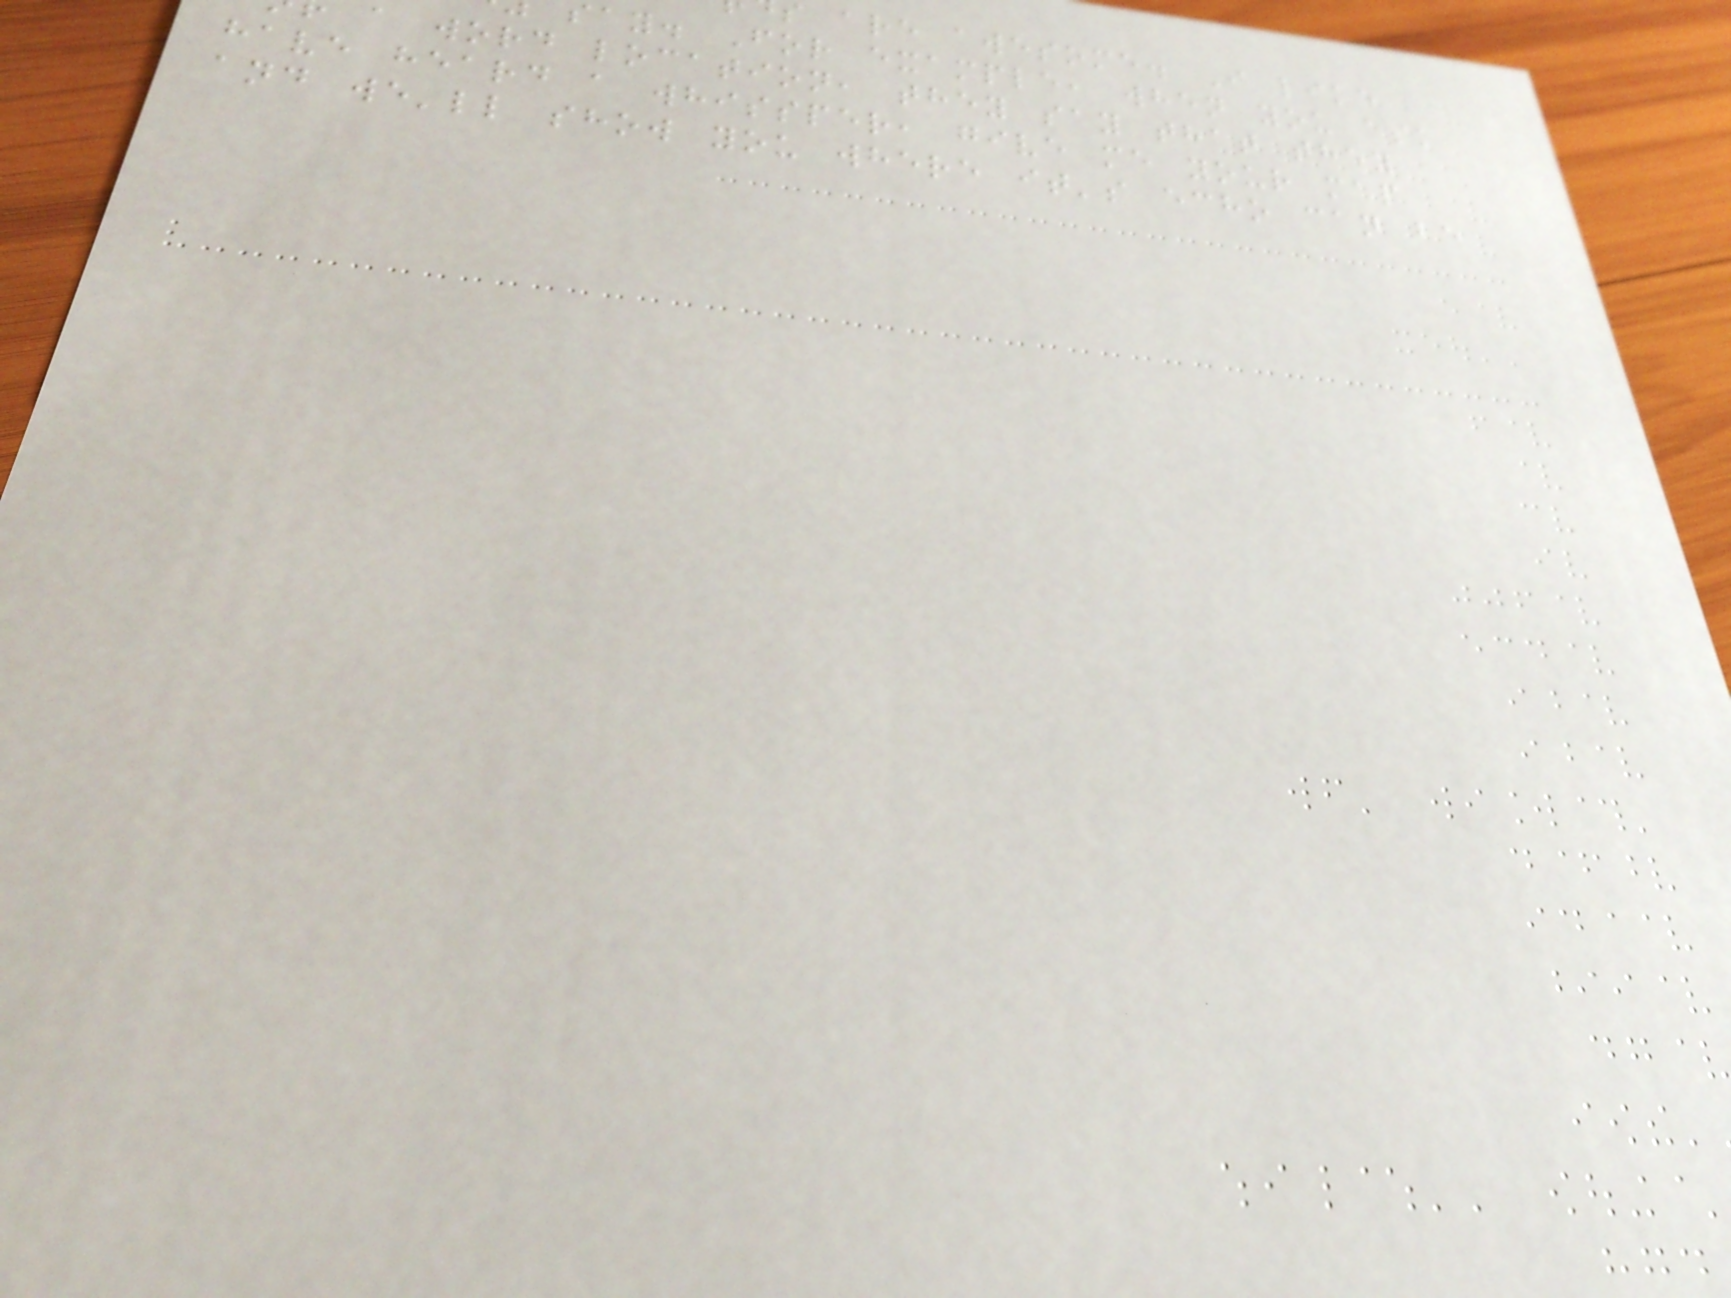are awesome. I like
ay. For example, when you ask
a word location, they say that they
have heard a whissper, give me your map
and we'll show you where it's echo can be
